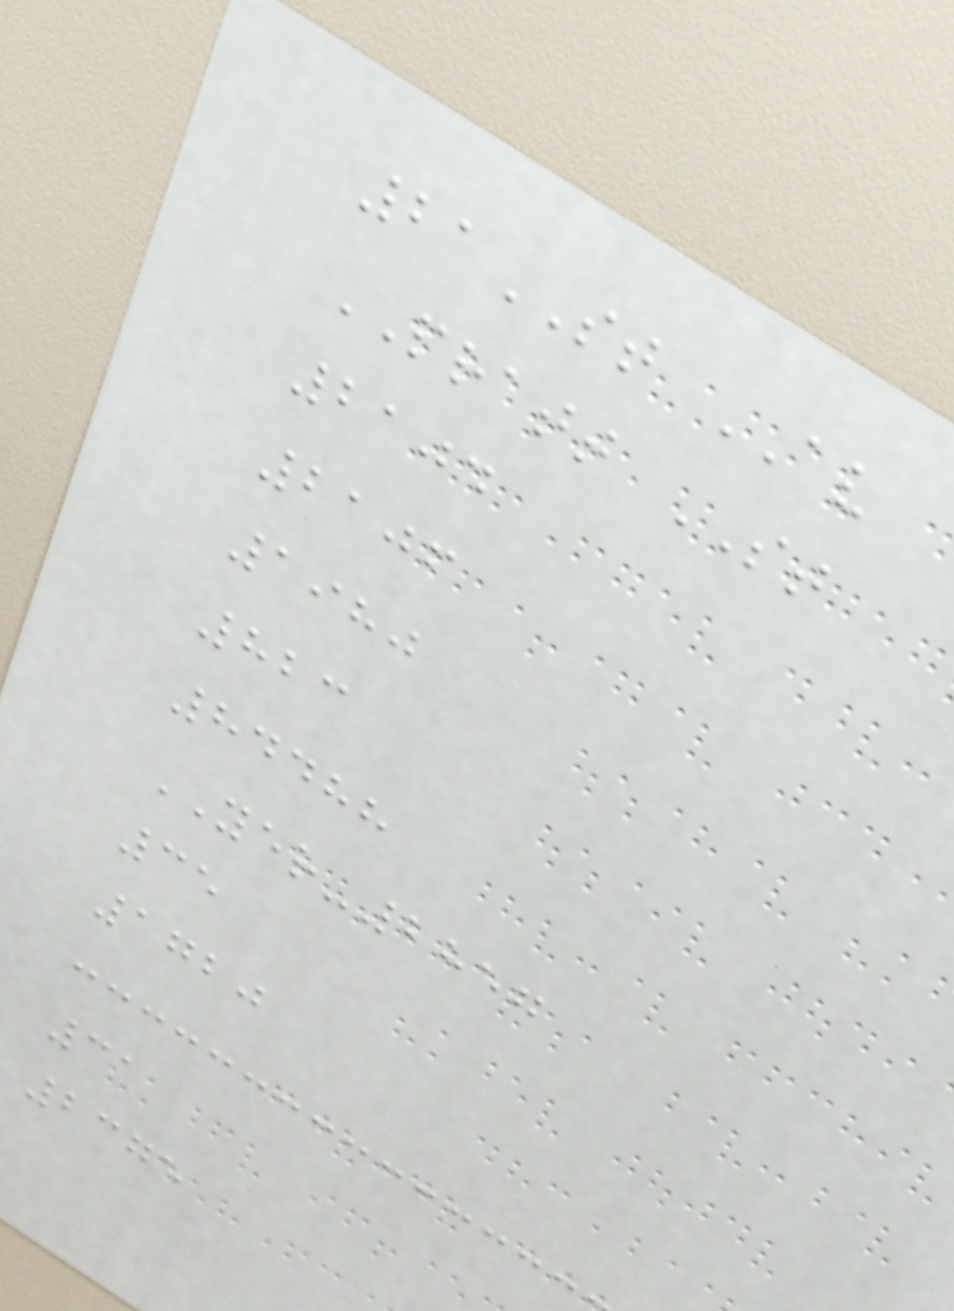21ST AV
PRATT ST
2104
2106
1980
823
84488
YER-2857
35
1720
31
2375
